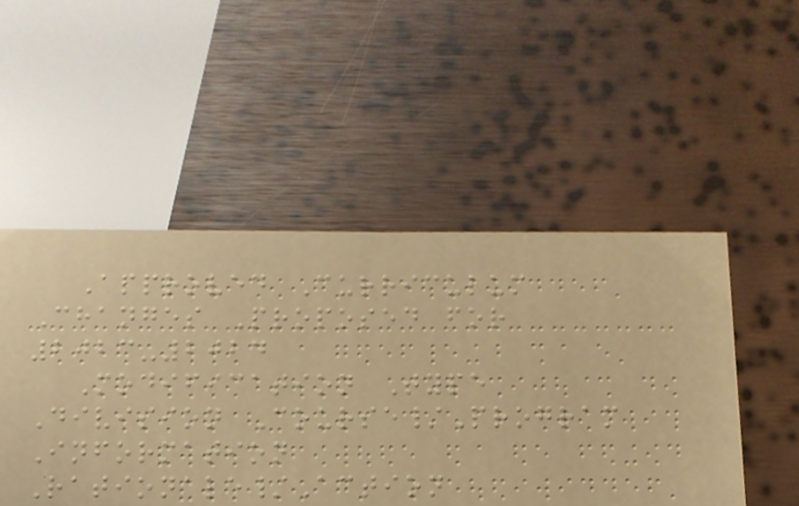Approved Curriculum
Changes Proposed for
2023-2024
Modification Type
Division Course/Program
Information
Rationale/Action
